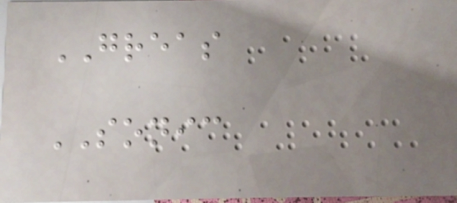GREAS
SONIC
